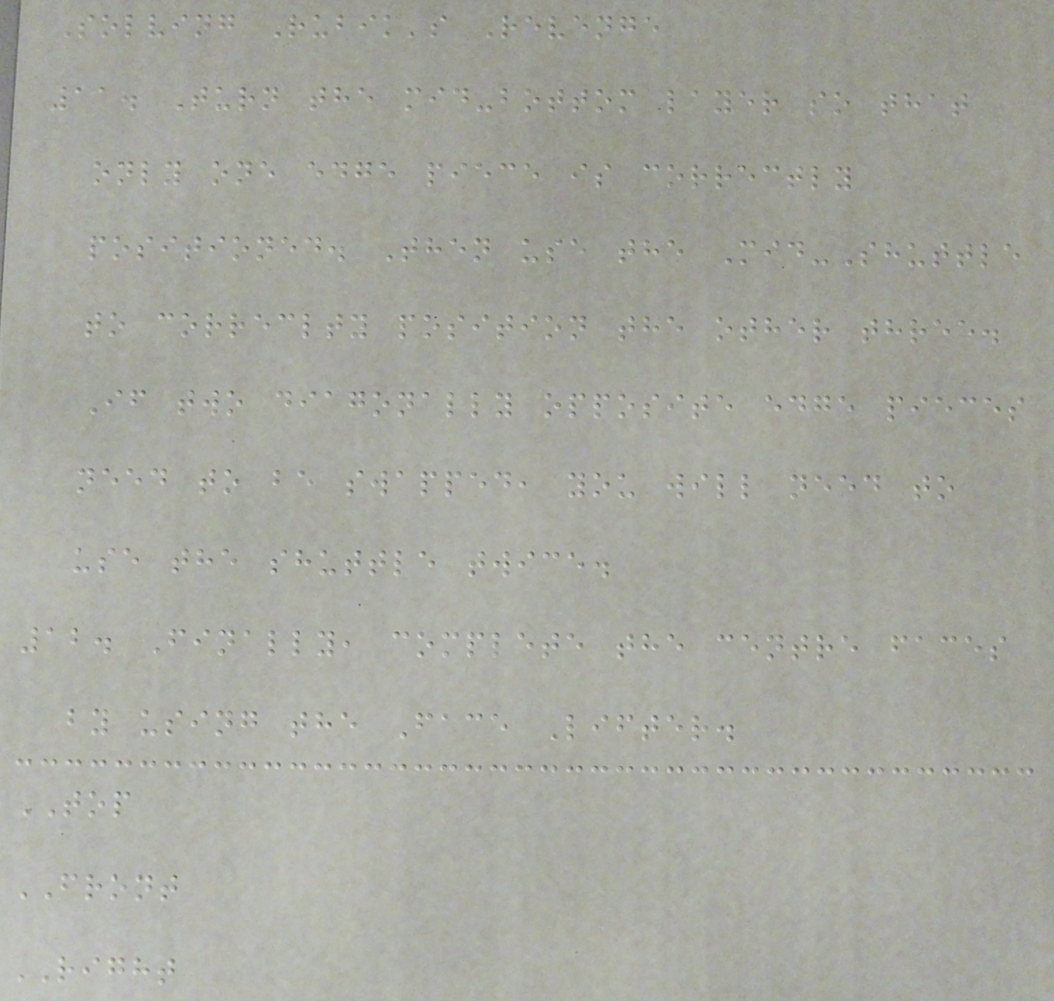Solving Rubik's Revenge
11. Turn the mid-bottom layer so that
only one edge piece is correctly
positioned. Then use the Mid-Shuttle
to correclty position the other three.
If two diagonally opposite edge pieces
need to be swapped, you will need to
use the shuttle twice.
12. Finally, complete the centre faces
by using the Face Lifter.
TOP
FRONT
RIGHT
